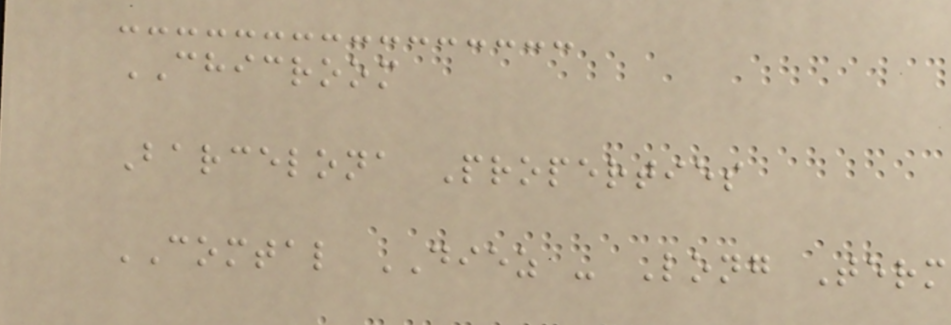CHICROOM
Barcelona Properties
COMTAL DIEZ - Long Term
